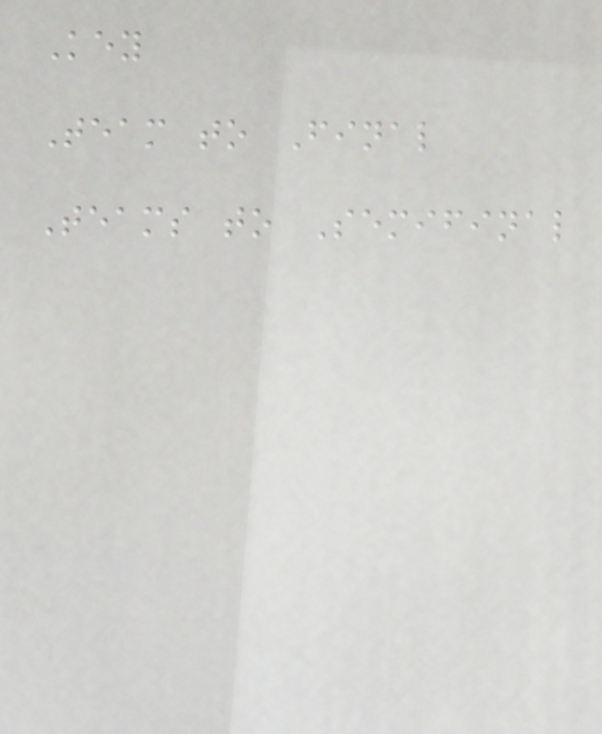Key
Team to Final
Teams to Semifinal
